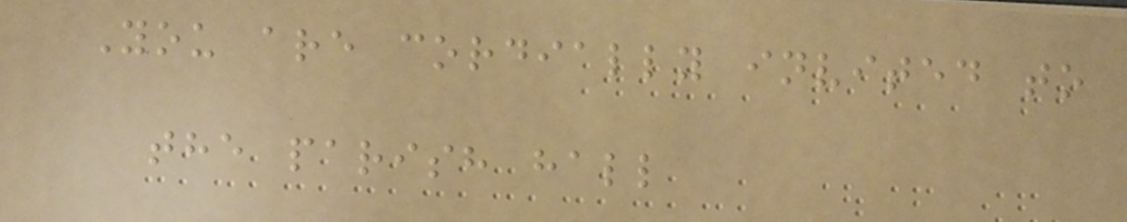You are cordially invited to
the parish hall
